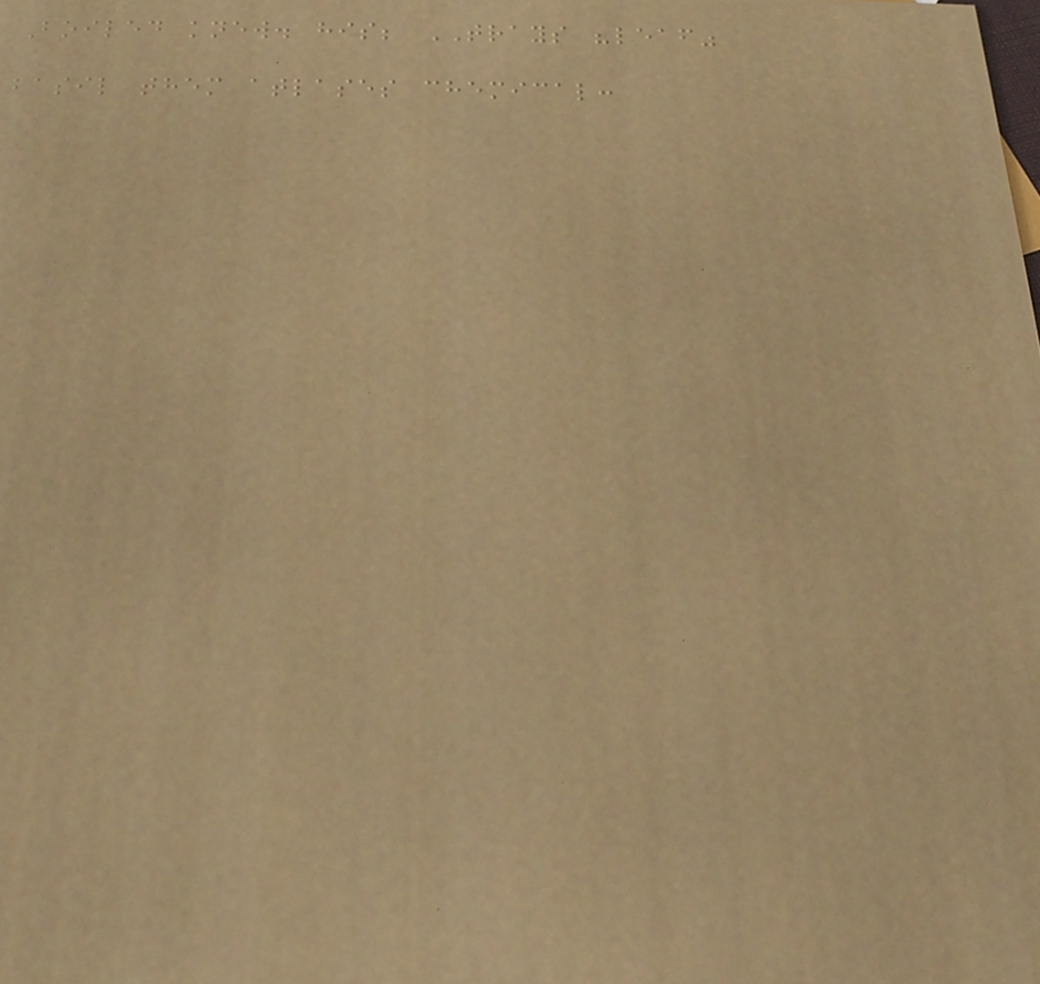Boiled knew. his; TRAYS "leaf"
basil them atlases chemical:
